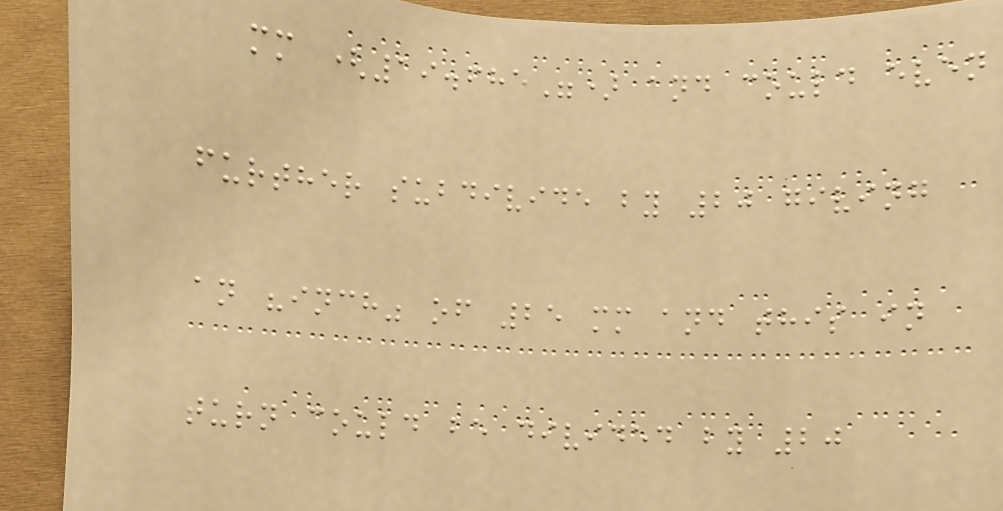mm (19.685") and could even
further subdivide by 20 giving
an "inch" of 25 mm and this in
turn could be divided by 20
